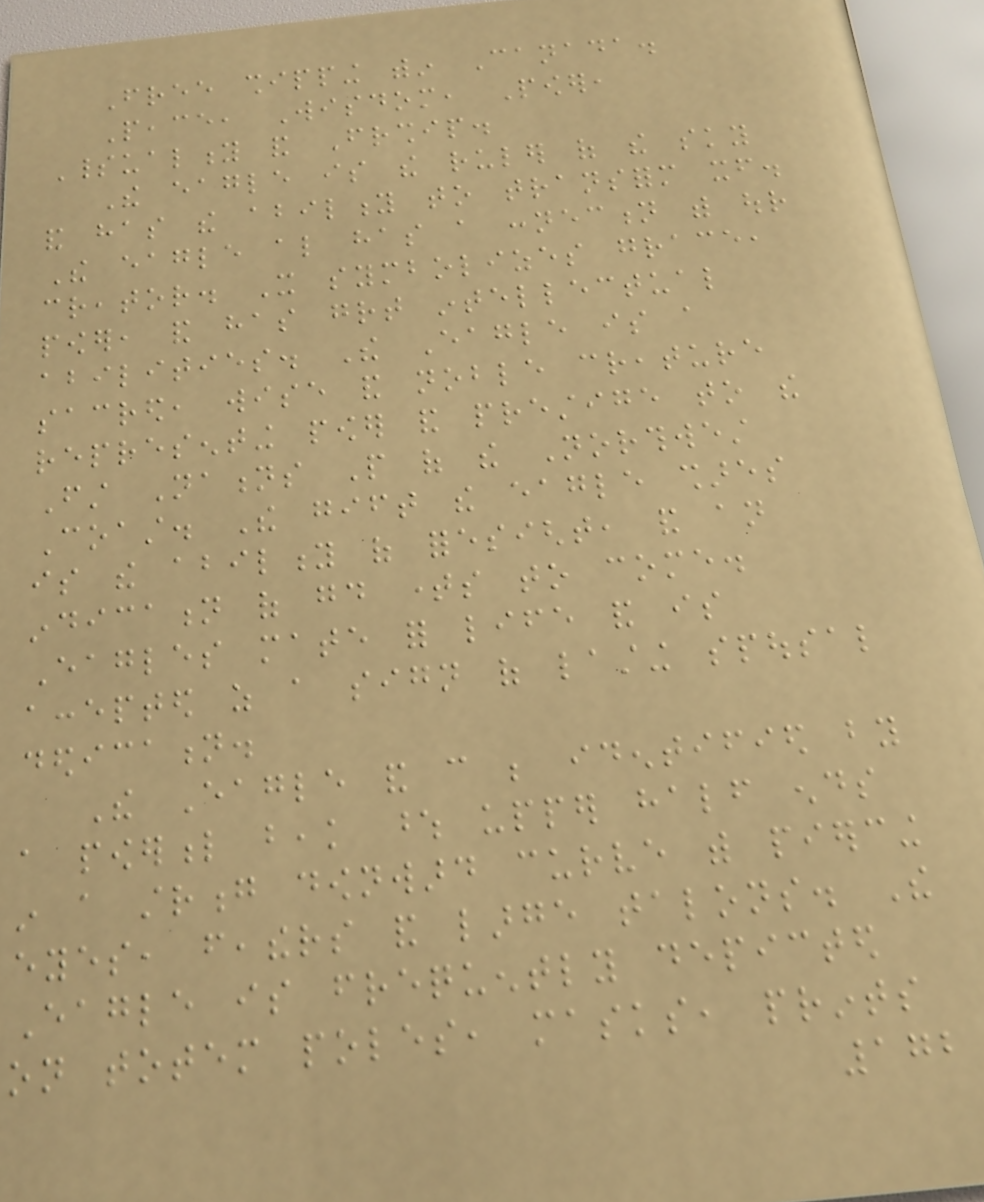Free shipping within Canada.
Peace, Wisdom, Power,
Spirituality and Friendship.
The eagle is the ruler of the sky
and has the ability to transform itself.
The eagle also has a connection with our
creator. It symbolizes grace,
power, and has great intellectual
abilities. The Eagle is a
sacred, wise and noble creature
representing power and prestige to the
First Nations People of the Northwest
Coast. The gift the eagle shares
is the ability of foresight, and an
indication of good times to come.
Eagles mate for life and is
accepted as a sign of lasting spousal
dedication.
The Eagle and can be identified by
a powerful beak whose upper half ends
in a strong downward curve with piercing
eyes, feathers and large talons. The
Eagle is frequently depicted
on totem poles, masks, prints
172
